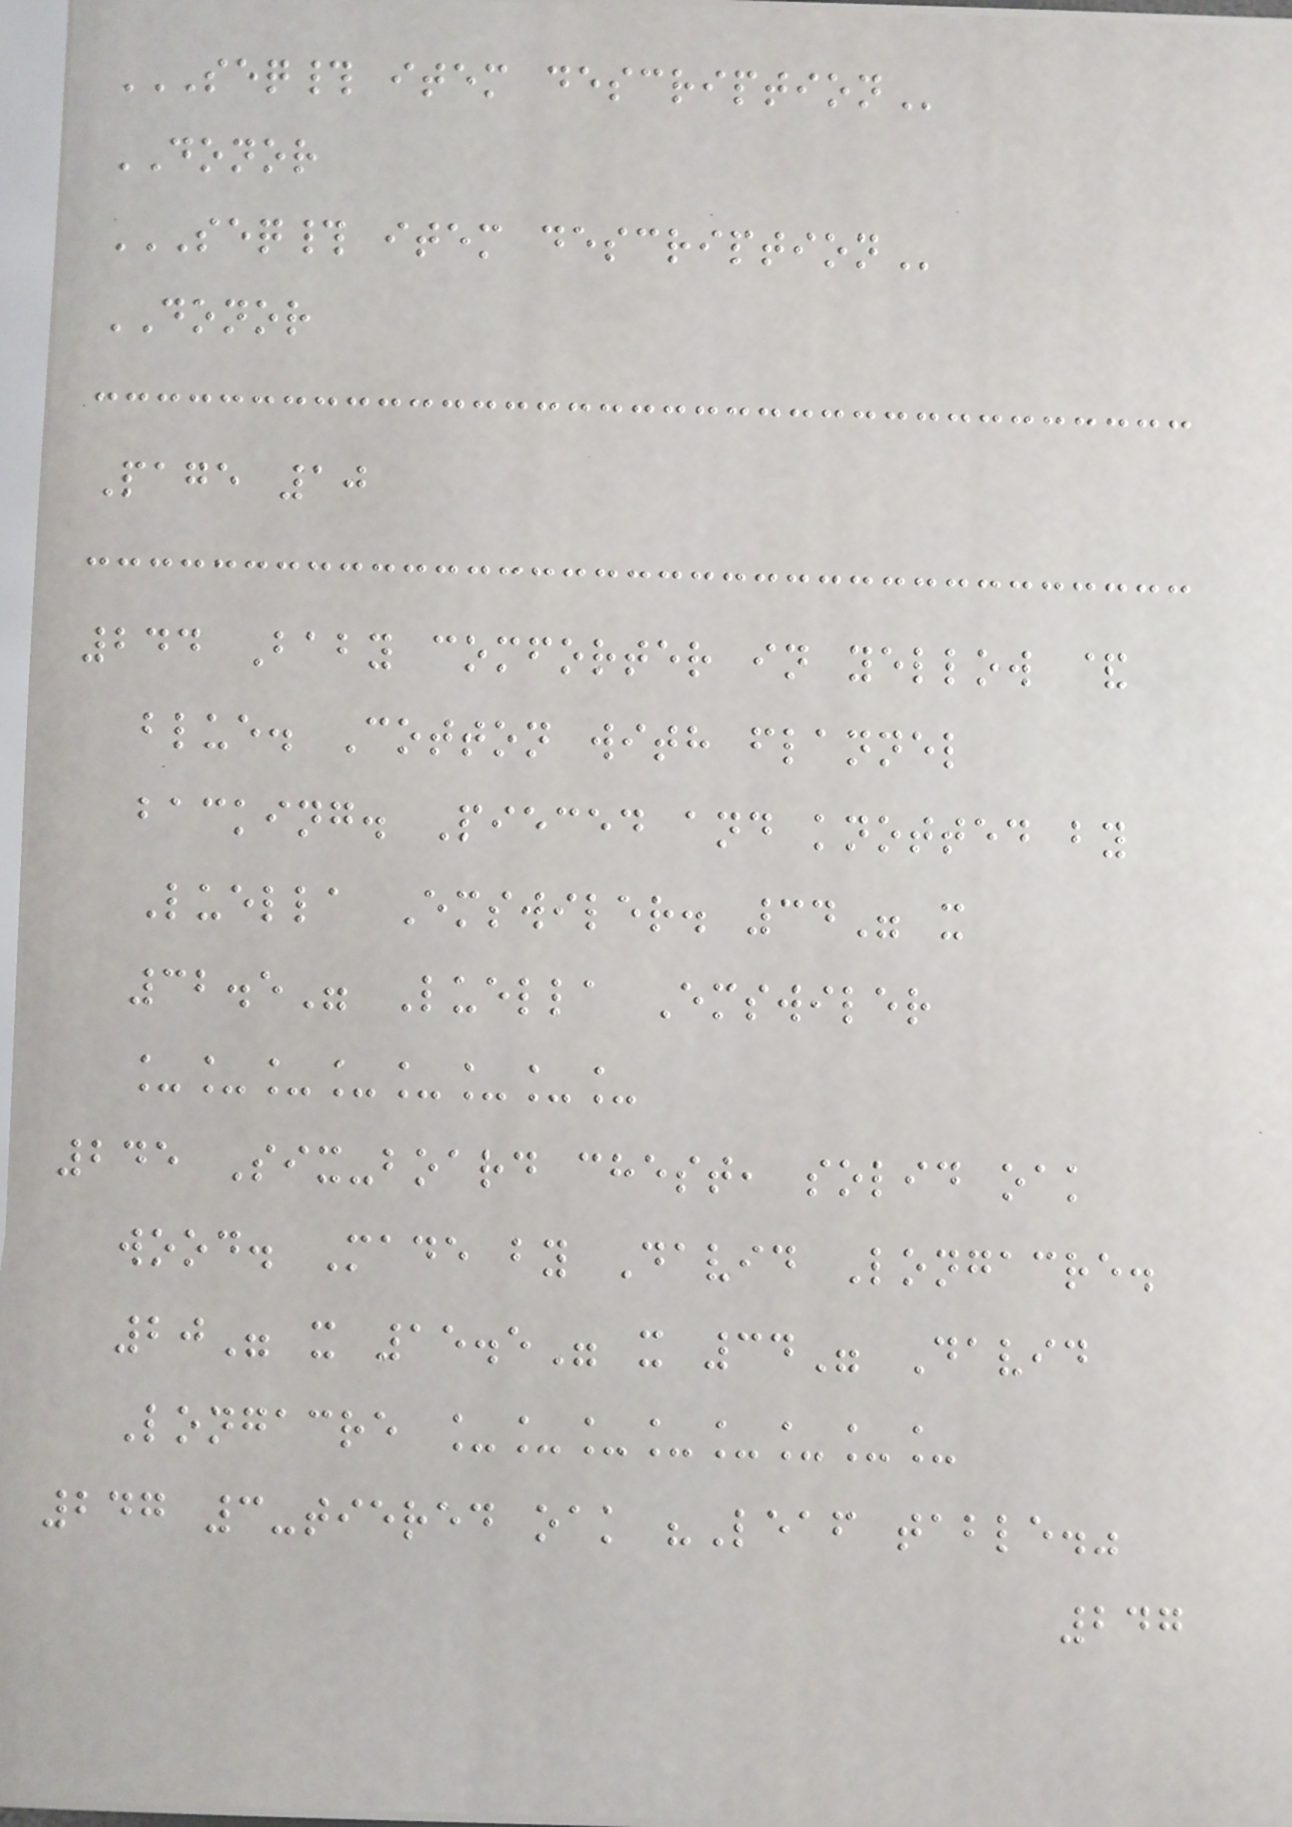SEQ# ITEM DESCRIPTION
DONOR
SEQ# ITEM DESCRIPTION
DONOR
Page 10
244 Baby comforter in yellow &
blue. Cotton with flannel
backing. Pieced and knotted by
Luella Emswiler. 34" x
32.5" Luella Emswiler
________
245 Six-board chest, solid oak
wood. Made by David Longacre.
20" x 15.5" x 34" David
Longacre ________
247 3-tiered oak "Leaf table."
247
